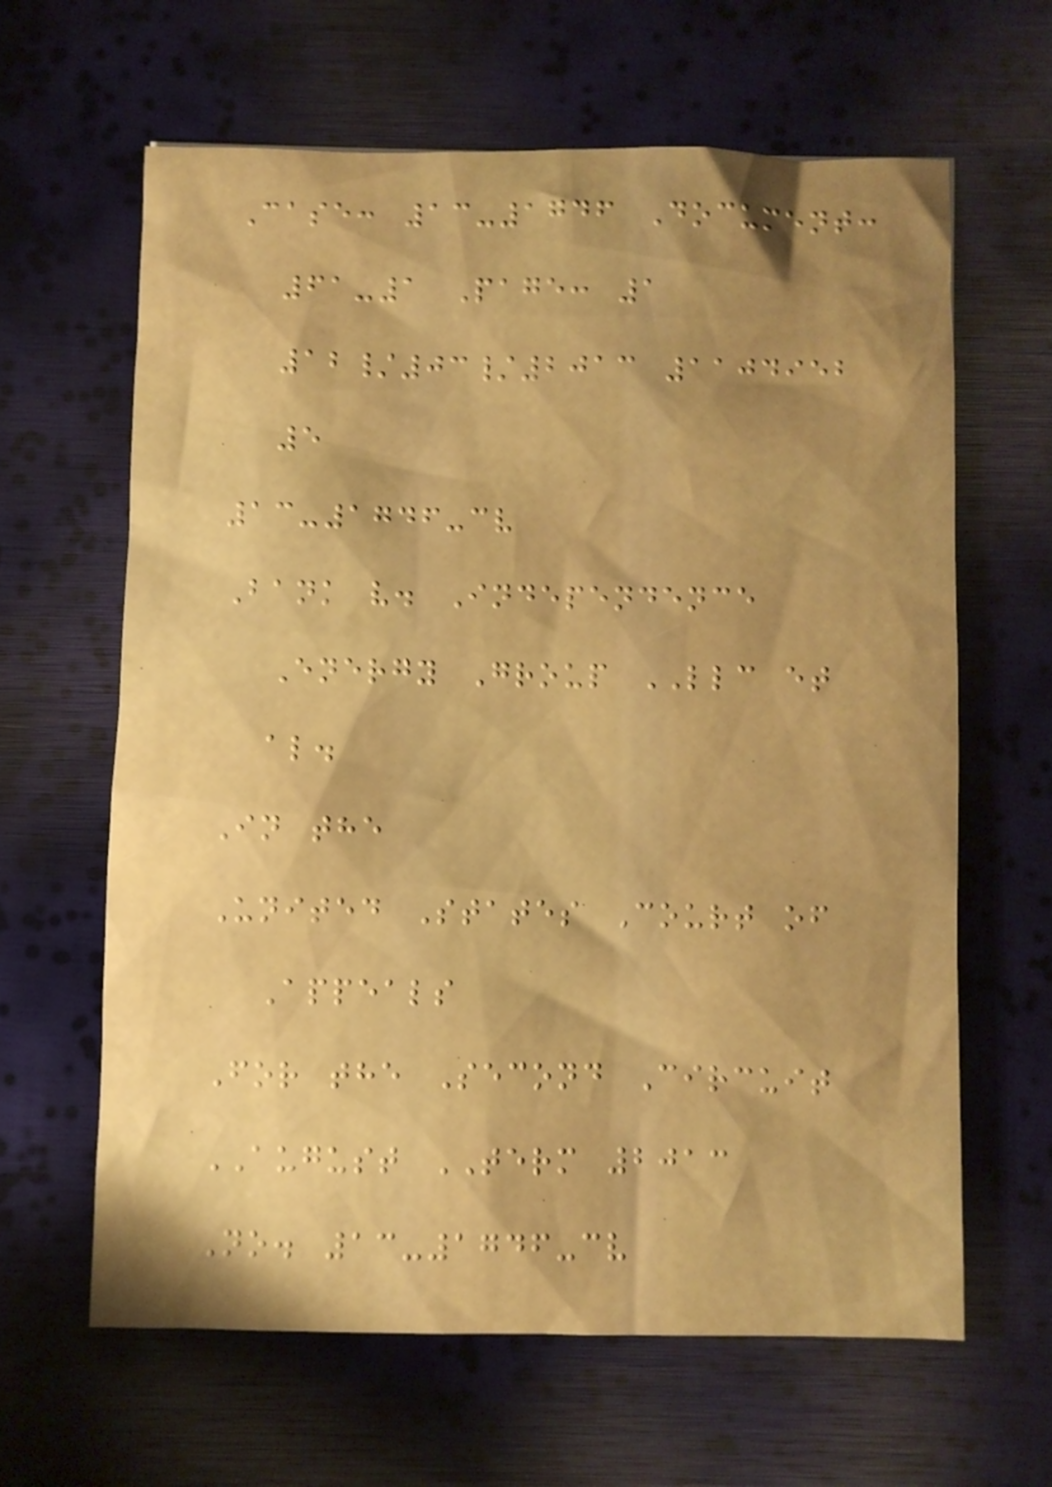Case: 13-1746 Document:
61-1 Page: 1
12/03/2013 1104952
5
13-1746-cv
Bank v. Independence
Energy Group LLC et
al.
In the
United States Court of
Appeals
For the Second Circuit
AUGUST TERM 2013
No. 13-1746-cv
